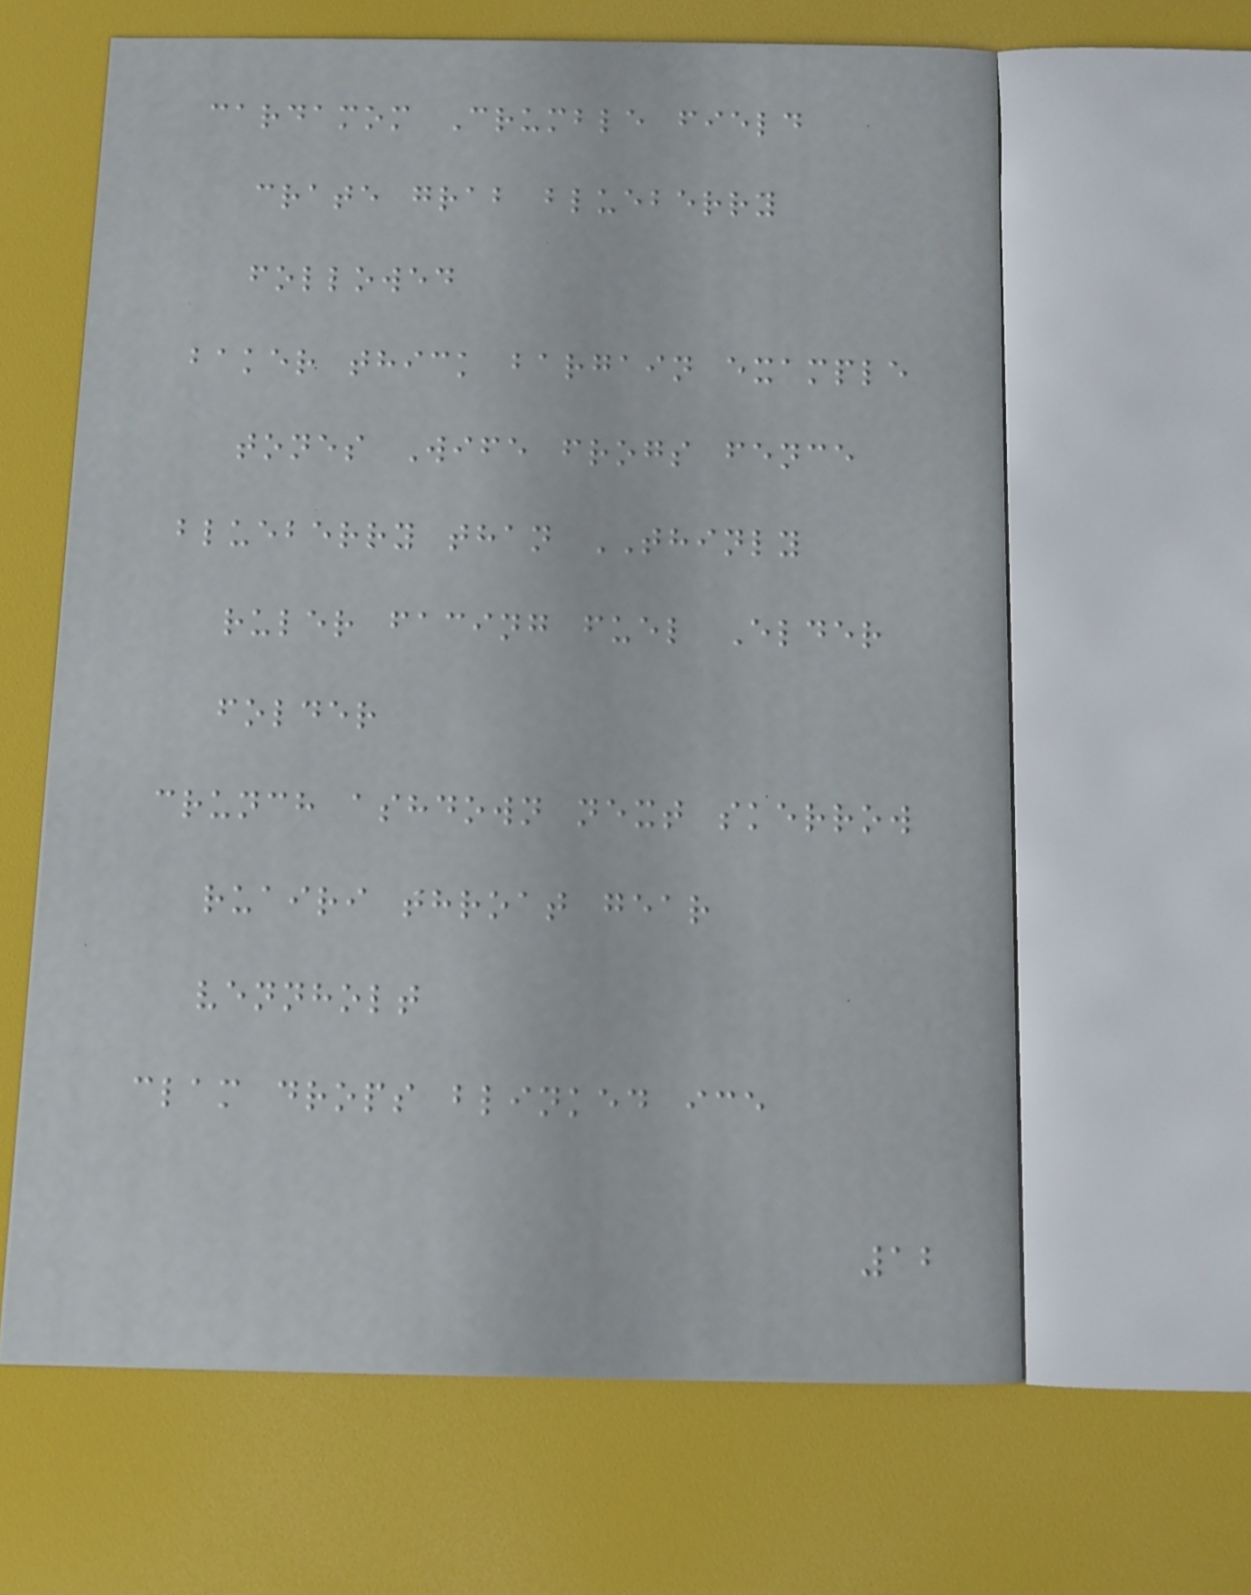cardamom Crumble field
crate grab blueberry
followed
baker thick bargain example
tones Wife frogs fence
blueberry than THINLY
ruler facing fuel Elder
folder
crunch ashdown next skerrow
ruairi throat gear
vennholt
clam drops blinked ice
12
